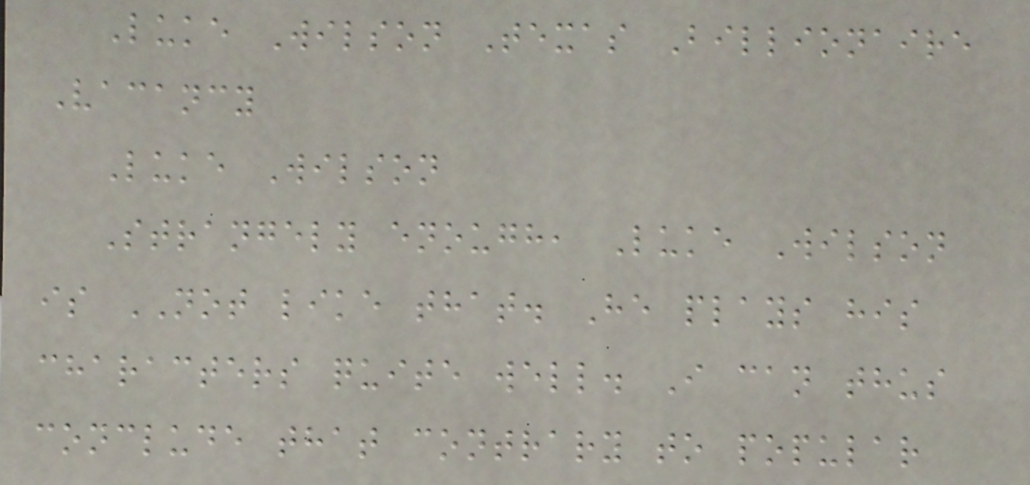Luke Wilson Texas Billionaire
Vacancy
Luke Wilson
Strangely enough, Luke Wilson
is NOT like that. He plays his
characters quite well. I can thus
conclude that contrary to popular
